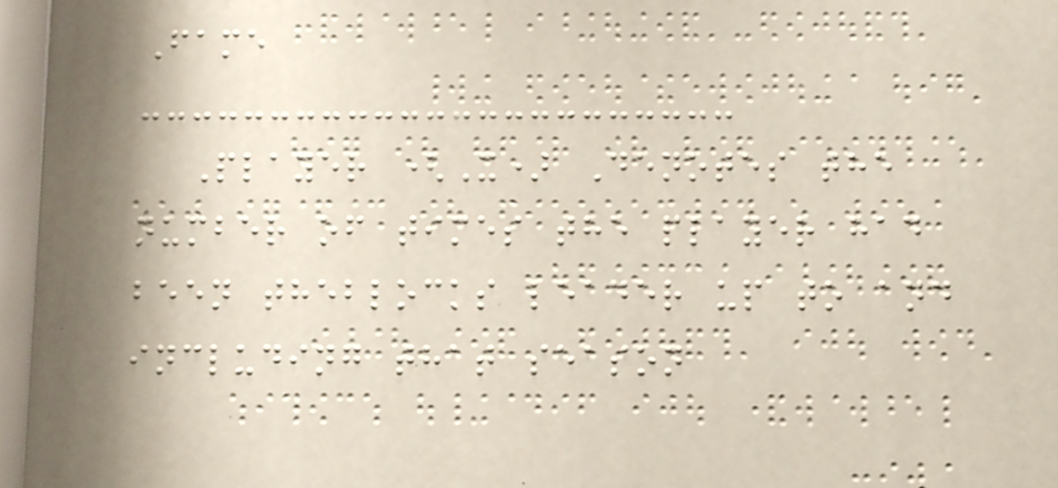Fame
Player (X) Denotes the
number of times the player had
been theblocks leader up to and
including that season
